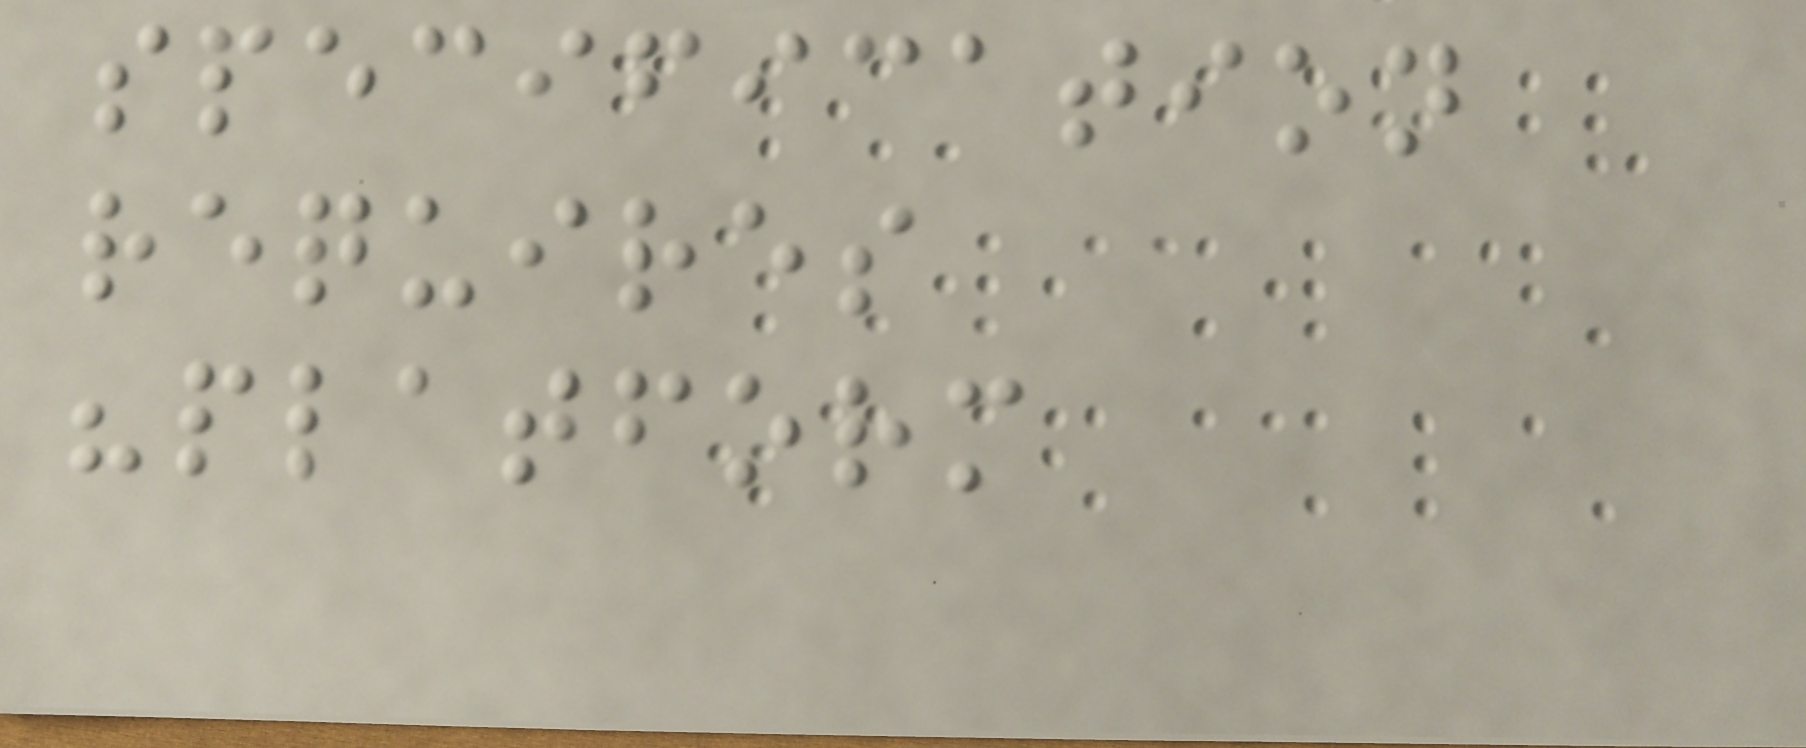specification
requires
"platform
